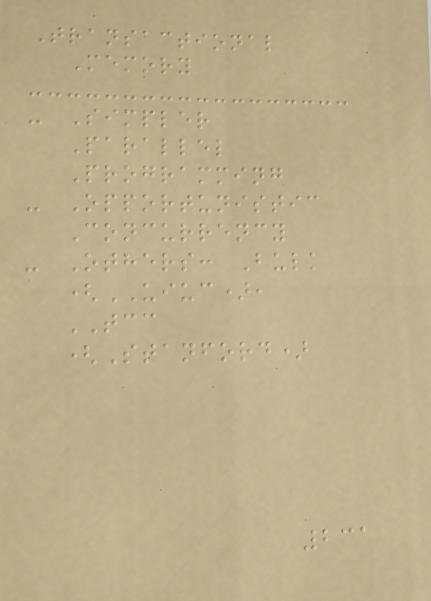Transactional
Memory
- Simpler
Parallel
Programming
- Opportunistic
Concurrency
- Others: Bulk
(UIUC),
TCC
(Stanford)
231
